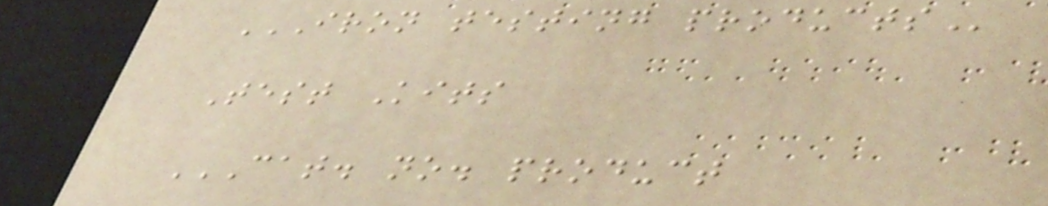IRON TESTING PRODUCTS
Test Kits
CAT. NO. PRODUCT
